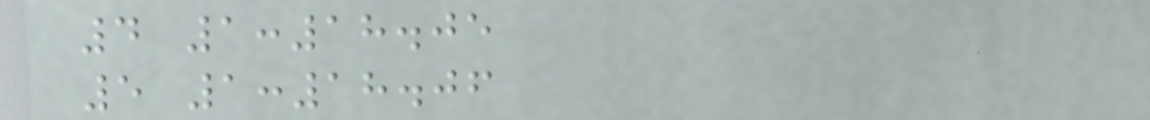4 1:18.05
5 1:18.06
